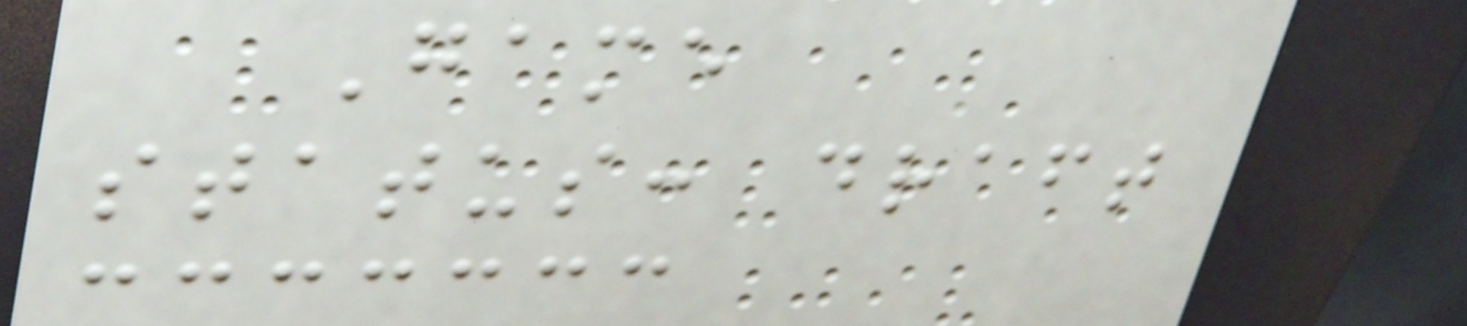Game
status: draft
